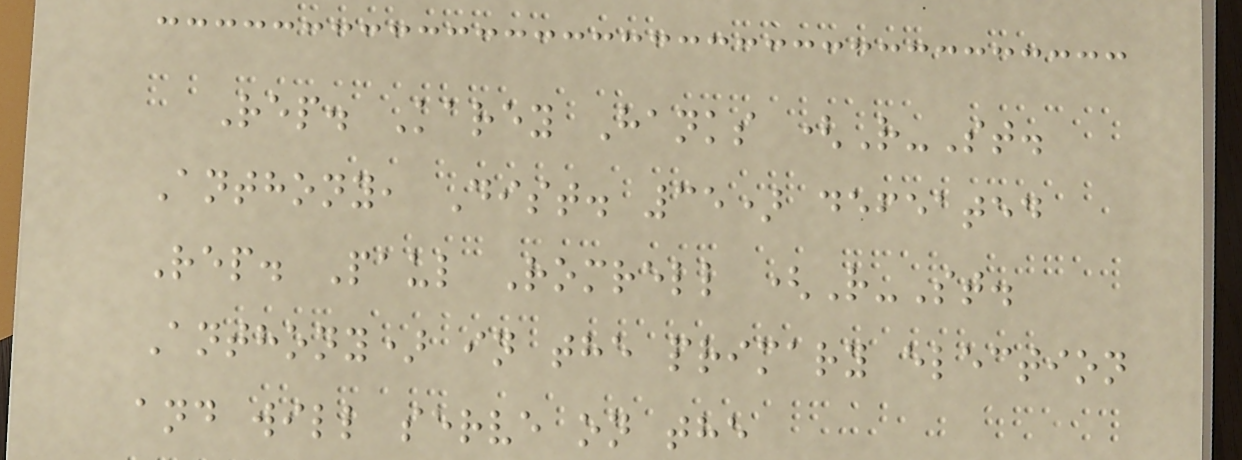Rep. Karey Hanks (R-St.
Anthony, Dist. 35) defeated
Rep. Paul Romrell (R-St.
Anthony) in the primary election
and will serve on the
